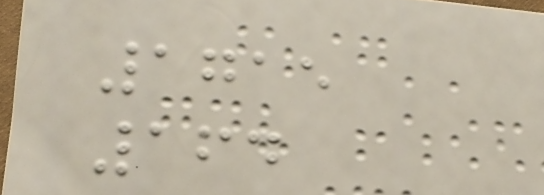1715
164
